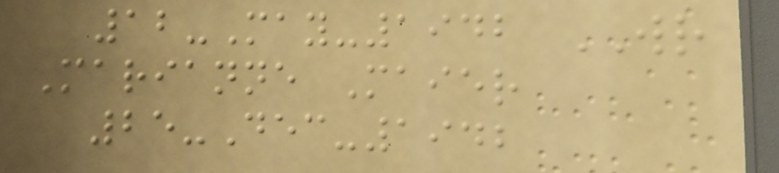12-May-1942 WR
Marianne Maier
25-Dec-1942
